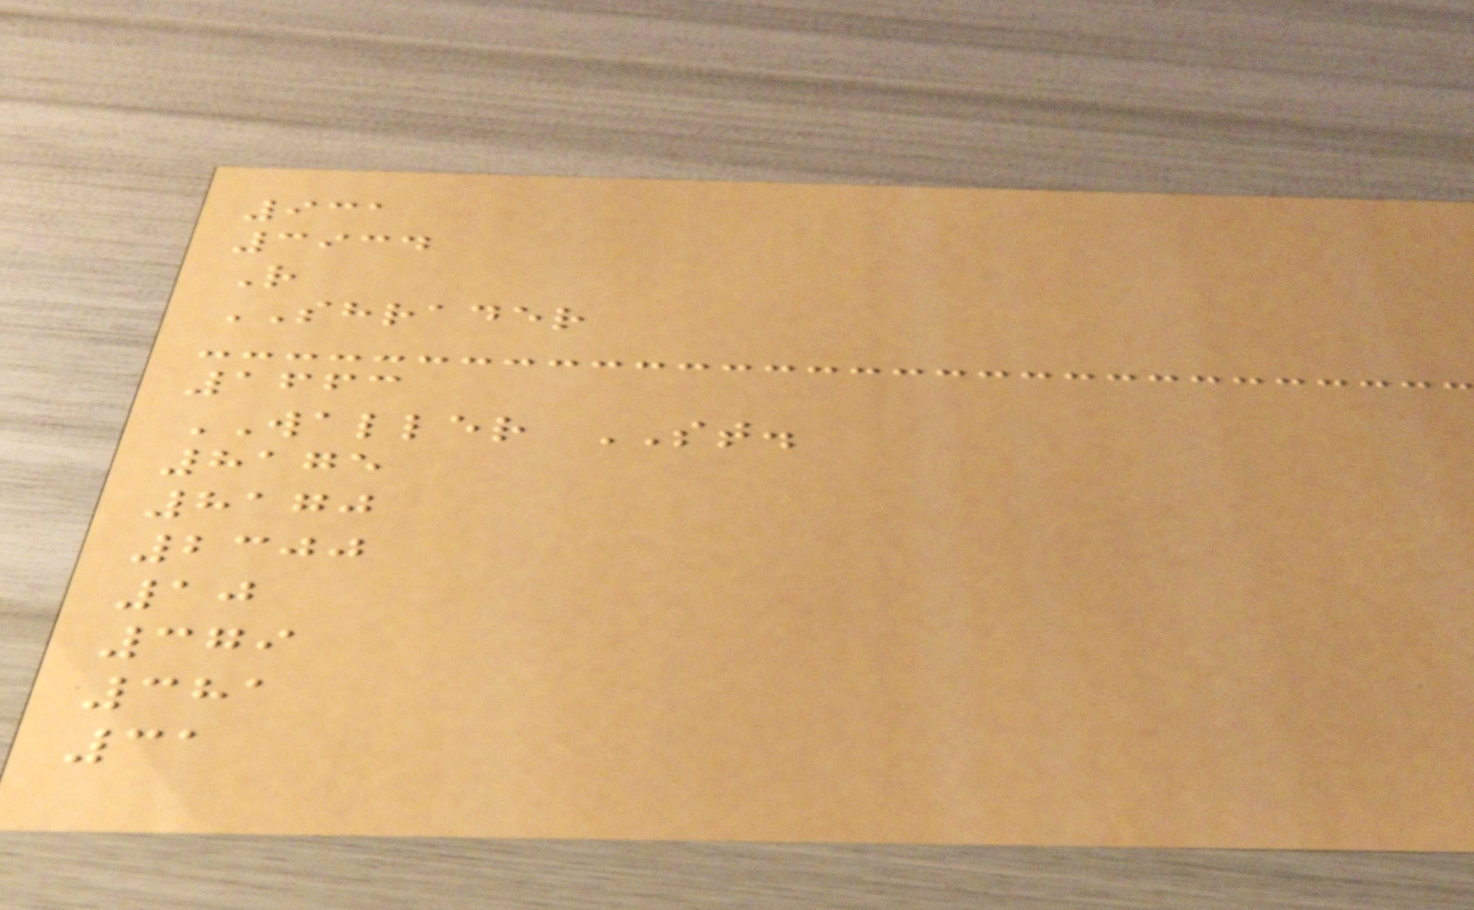931
3934
R
SHRADER
1663
WALLER ST.
8175
8170
2300
10
379
381
31
